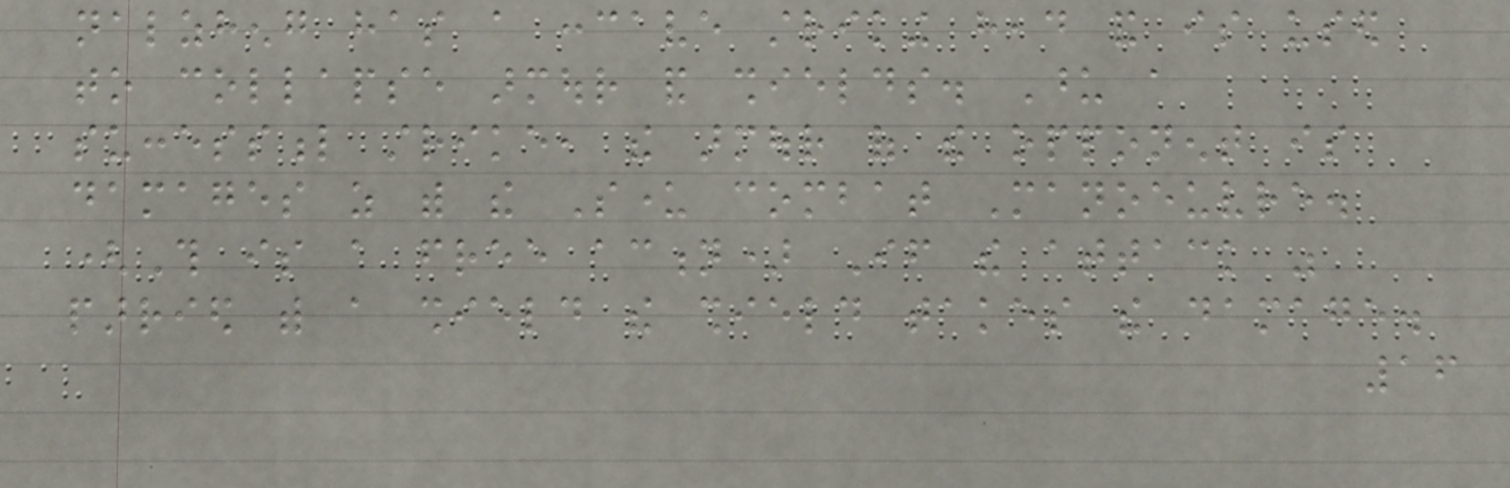nalzheng has a concave striking head and is used
to collapse armour and shields. Upon a
successful strike, the armour of the opponent is
damages as with the Sunder combat Manoeuvre.
(This is a free action) If the attack was
parried with a shield the shield takes the damage.
16
